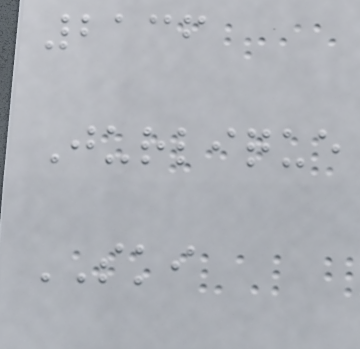2136
Jurlique
SKI
